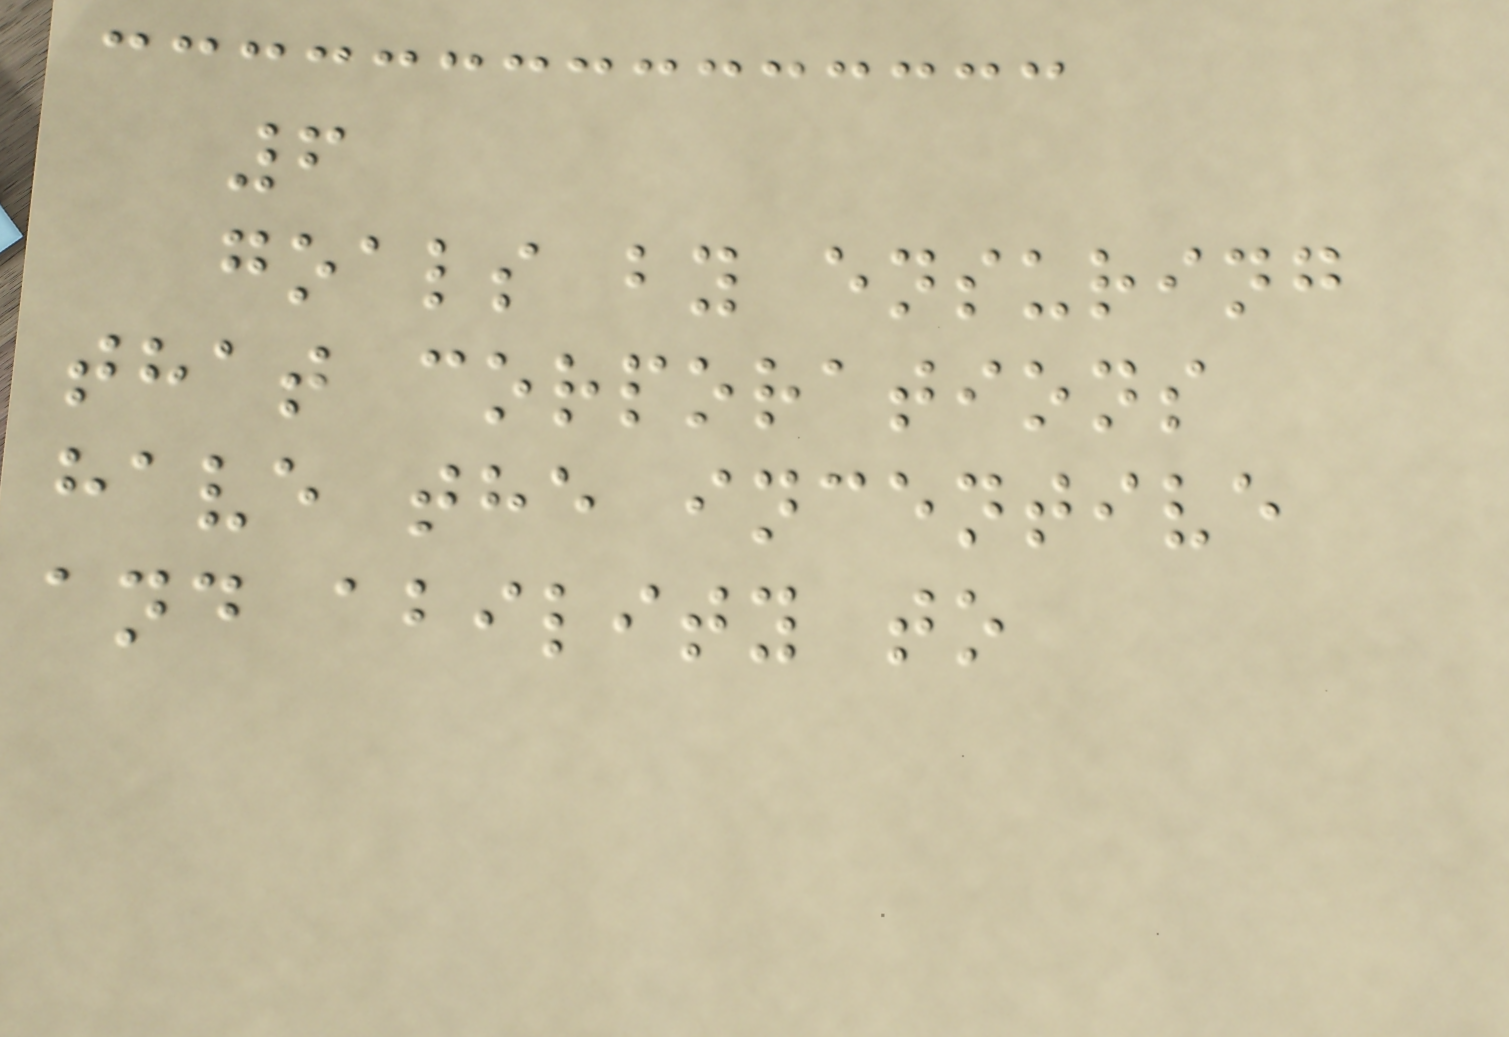6
goals by ensuring
that corporations
have the incentive
and ability to
